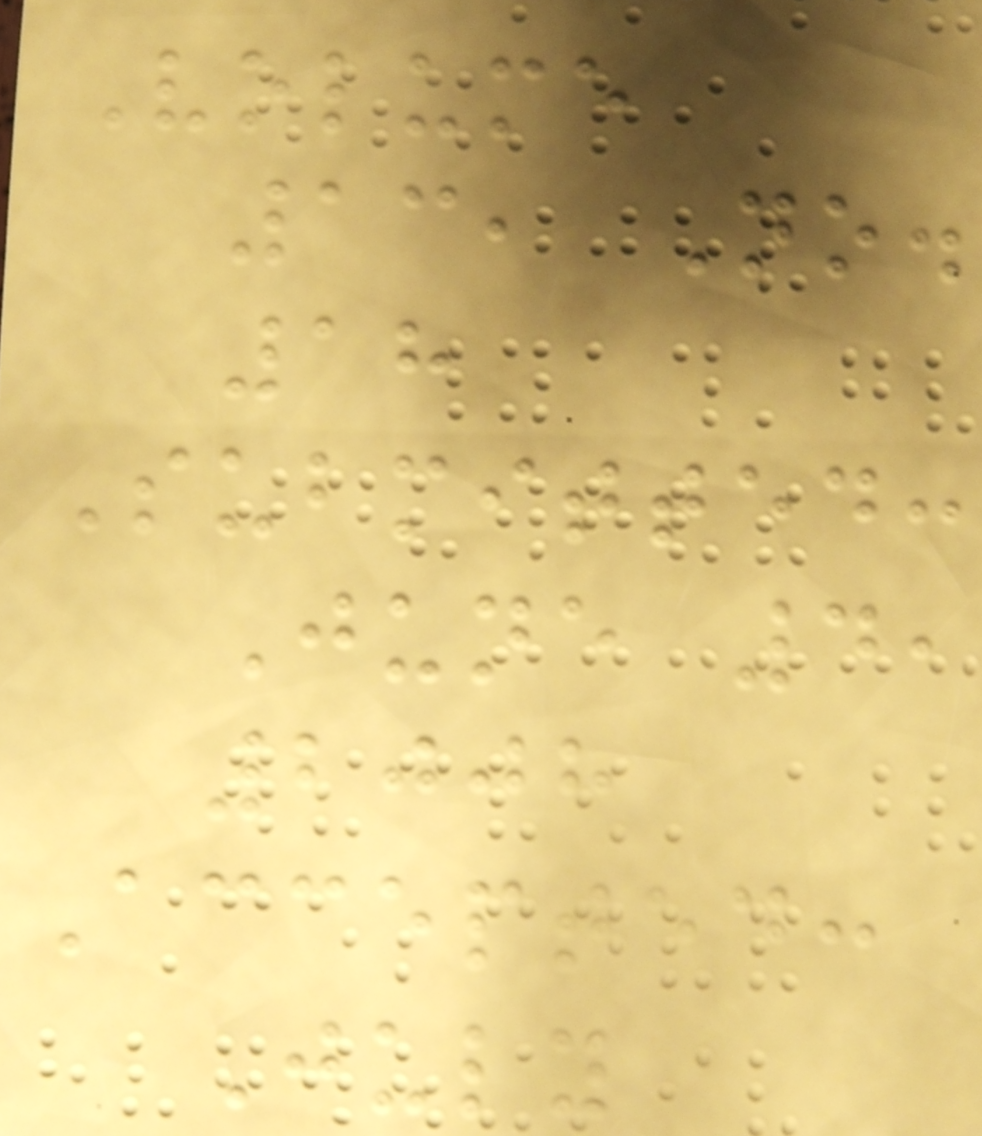Volume
13, No.
18
Submitted:
June 4,
2008
Accepted:
July
